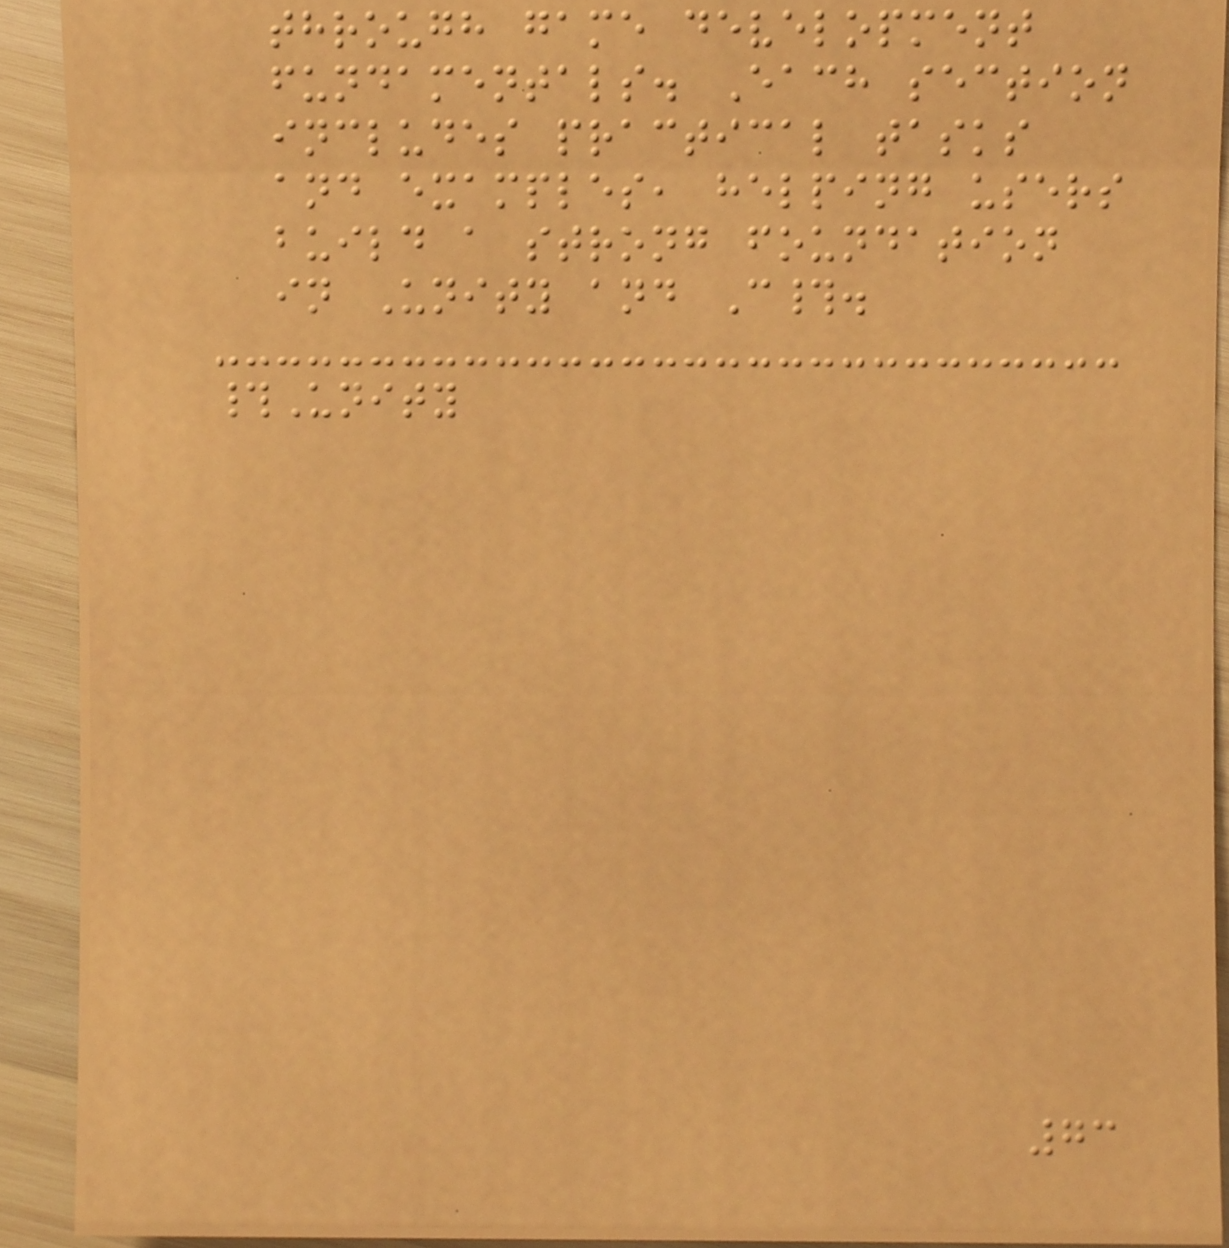through game development
fundamentals. Each section
includes practical tasks
and examples, helping users
build a strong foundation
in Unity and C#.
#Unity
73
